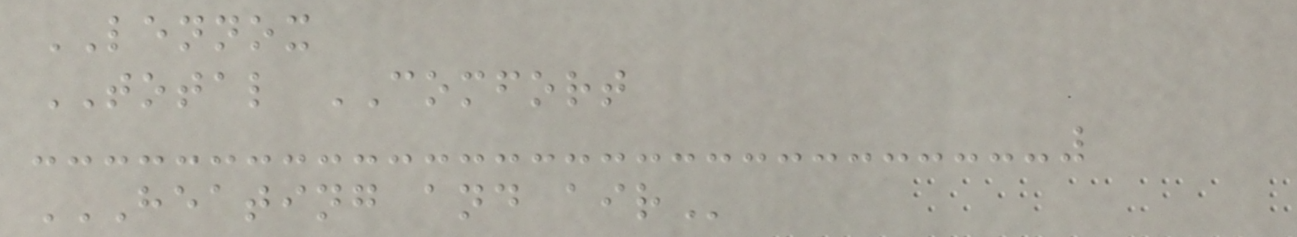LENNOX
TOTAL COMFORT
HEATING AND AIR
